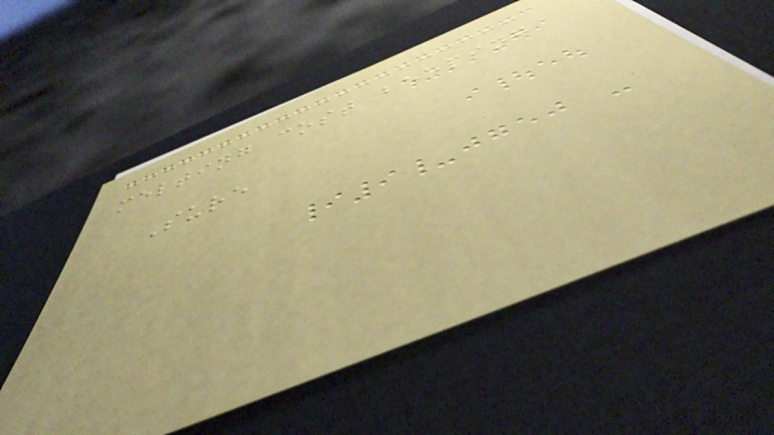melting cost beeping
Sure
